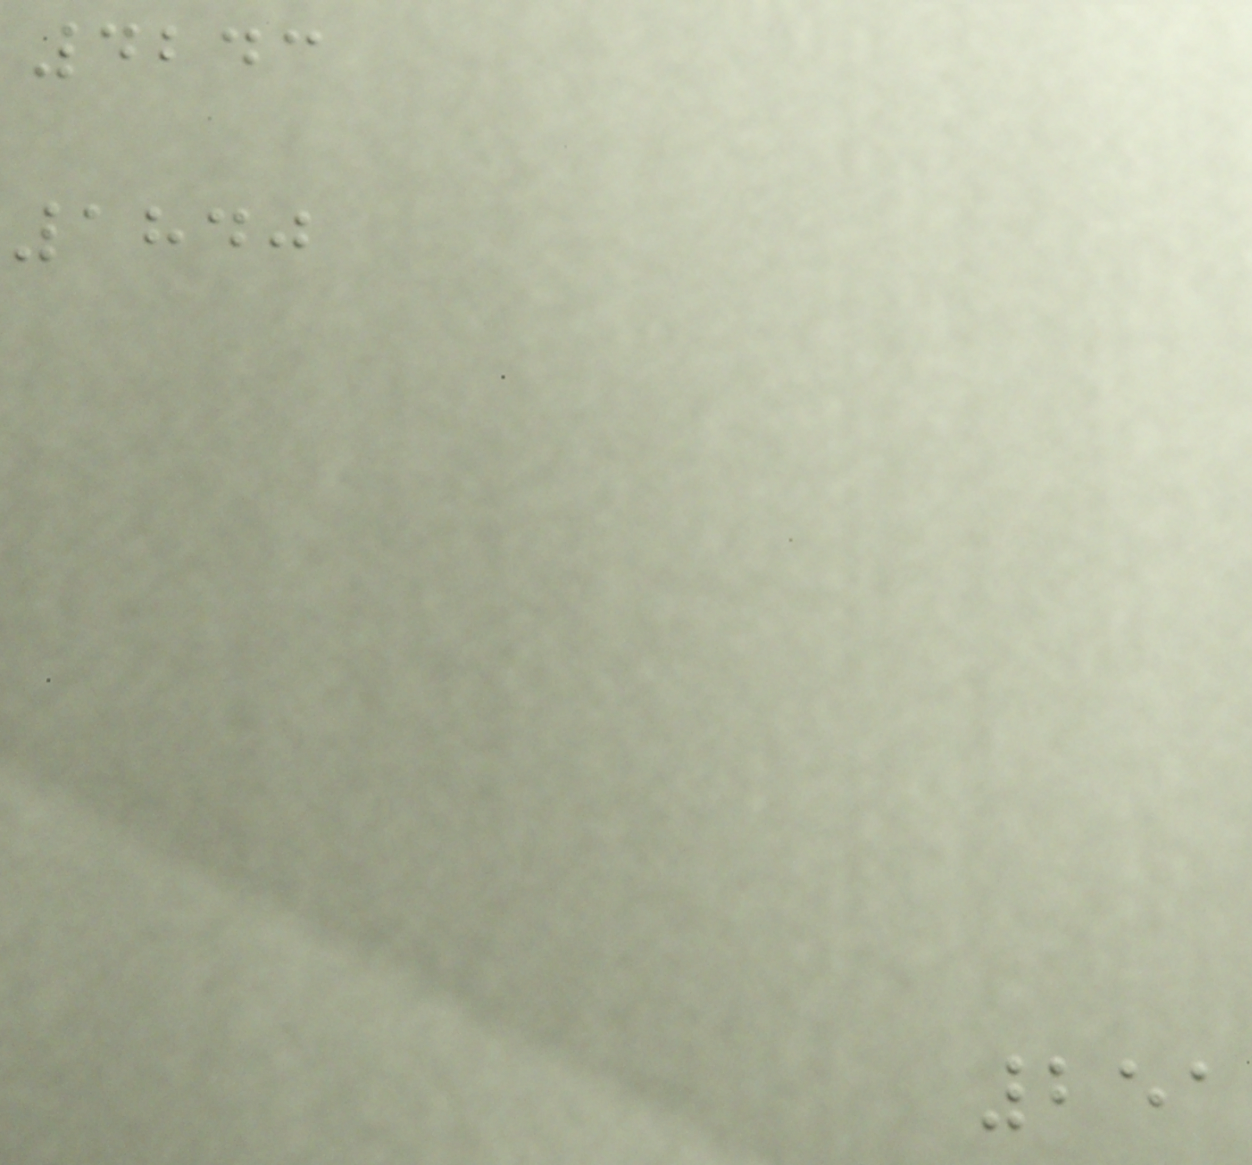4243
1840
251
